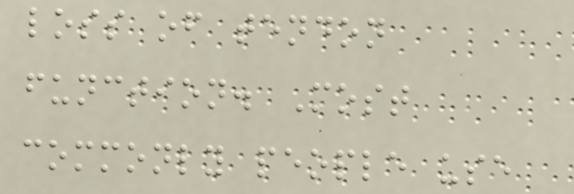loss of tendon
function. Most
commonly people use
